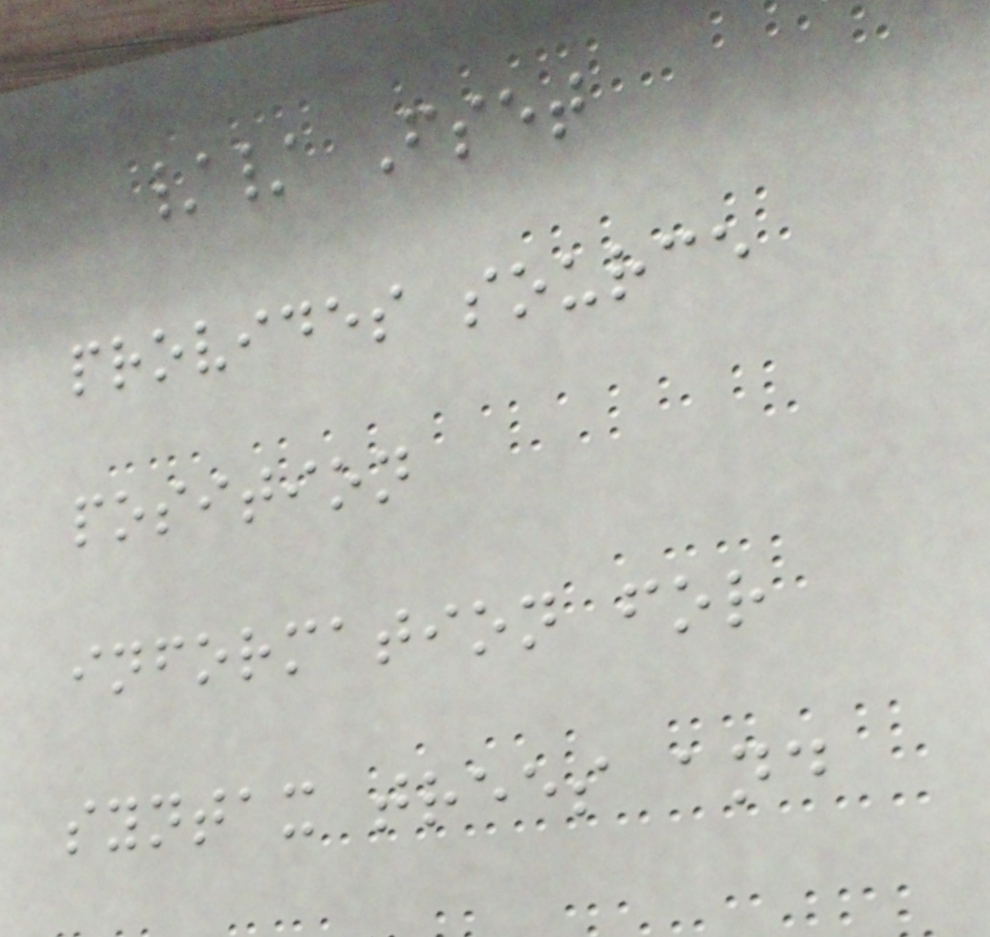// Fset
provides source
position
information for
syntax trees and
